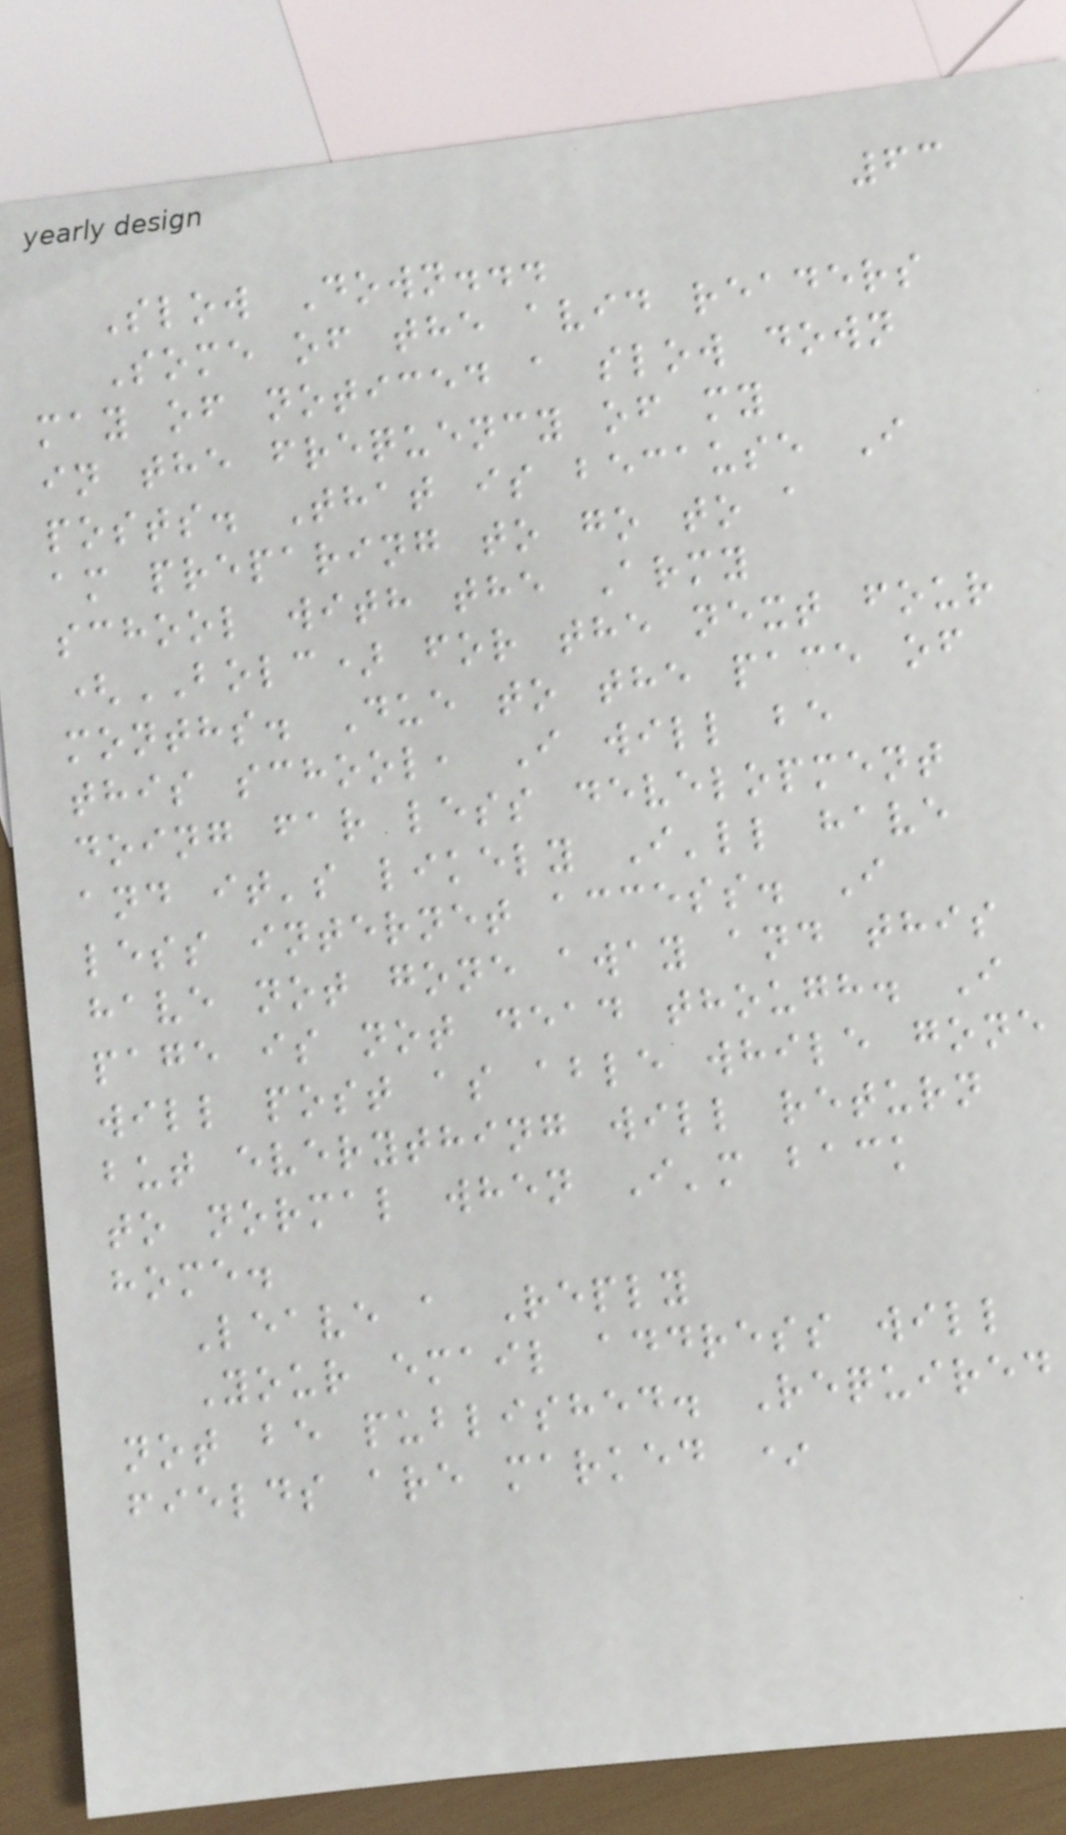63
Slow Down...
Some of the avid readers
may of noticed a slow down
in the frequency of my
posts. That is because I
am preparing to go to a
school with the Army
(BOLC) for the next four
months. Due to the pace of
this school, I will be
doing far less development
and it's likely I'll have
less internet access. I
have not gone away and this
page is not dead though. I
will post as able while gone
but everything will return
to normal when I'm back
home.
Leave a Reply
Your email address will
not be published. Required
fields are marked *
